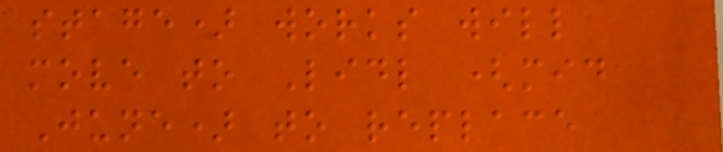stage) works will
move to Lidl (mid
June) to replace
